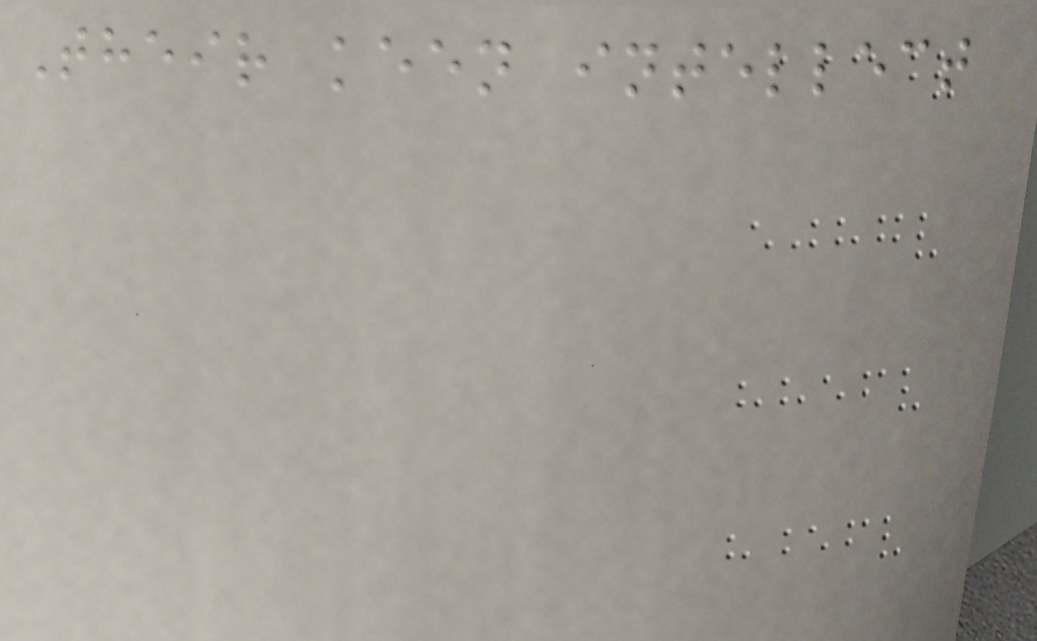Their keen intellect
